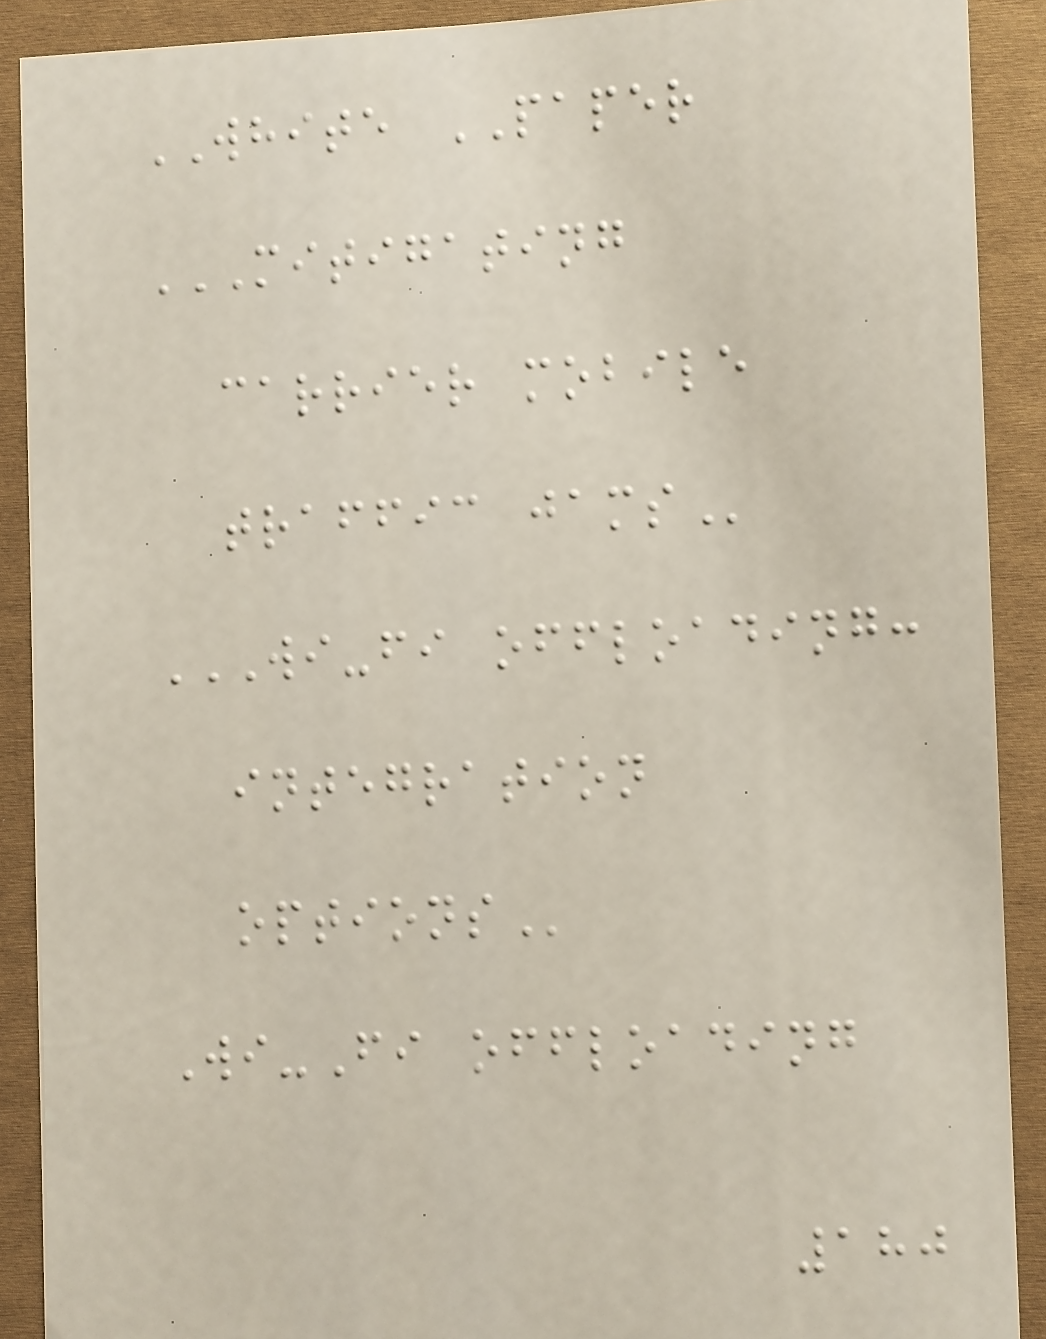WHITE PAPER
MITIGATING
CARRIER MOBILE
TRAFFIC JAMS
WI-FI OFFLOADING:
INTEGRATION
OPTIONS
Wi-Fi offloading
180
